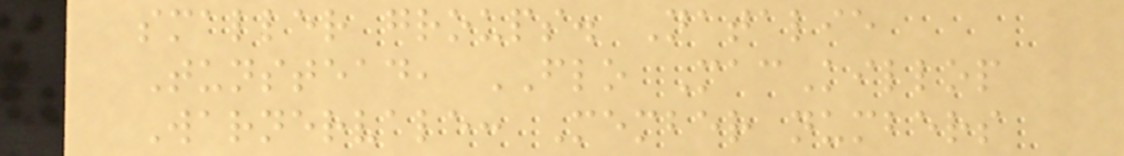smaller groups. Natalie
Tunstead, FLO MacKillop
Warnervale: Member numbers
